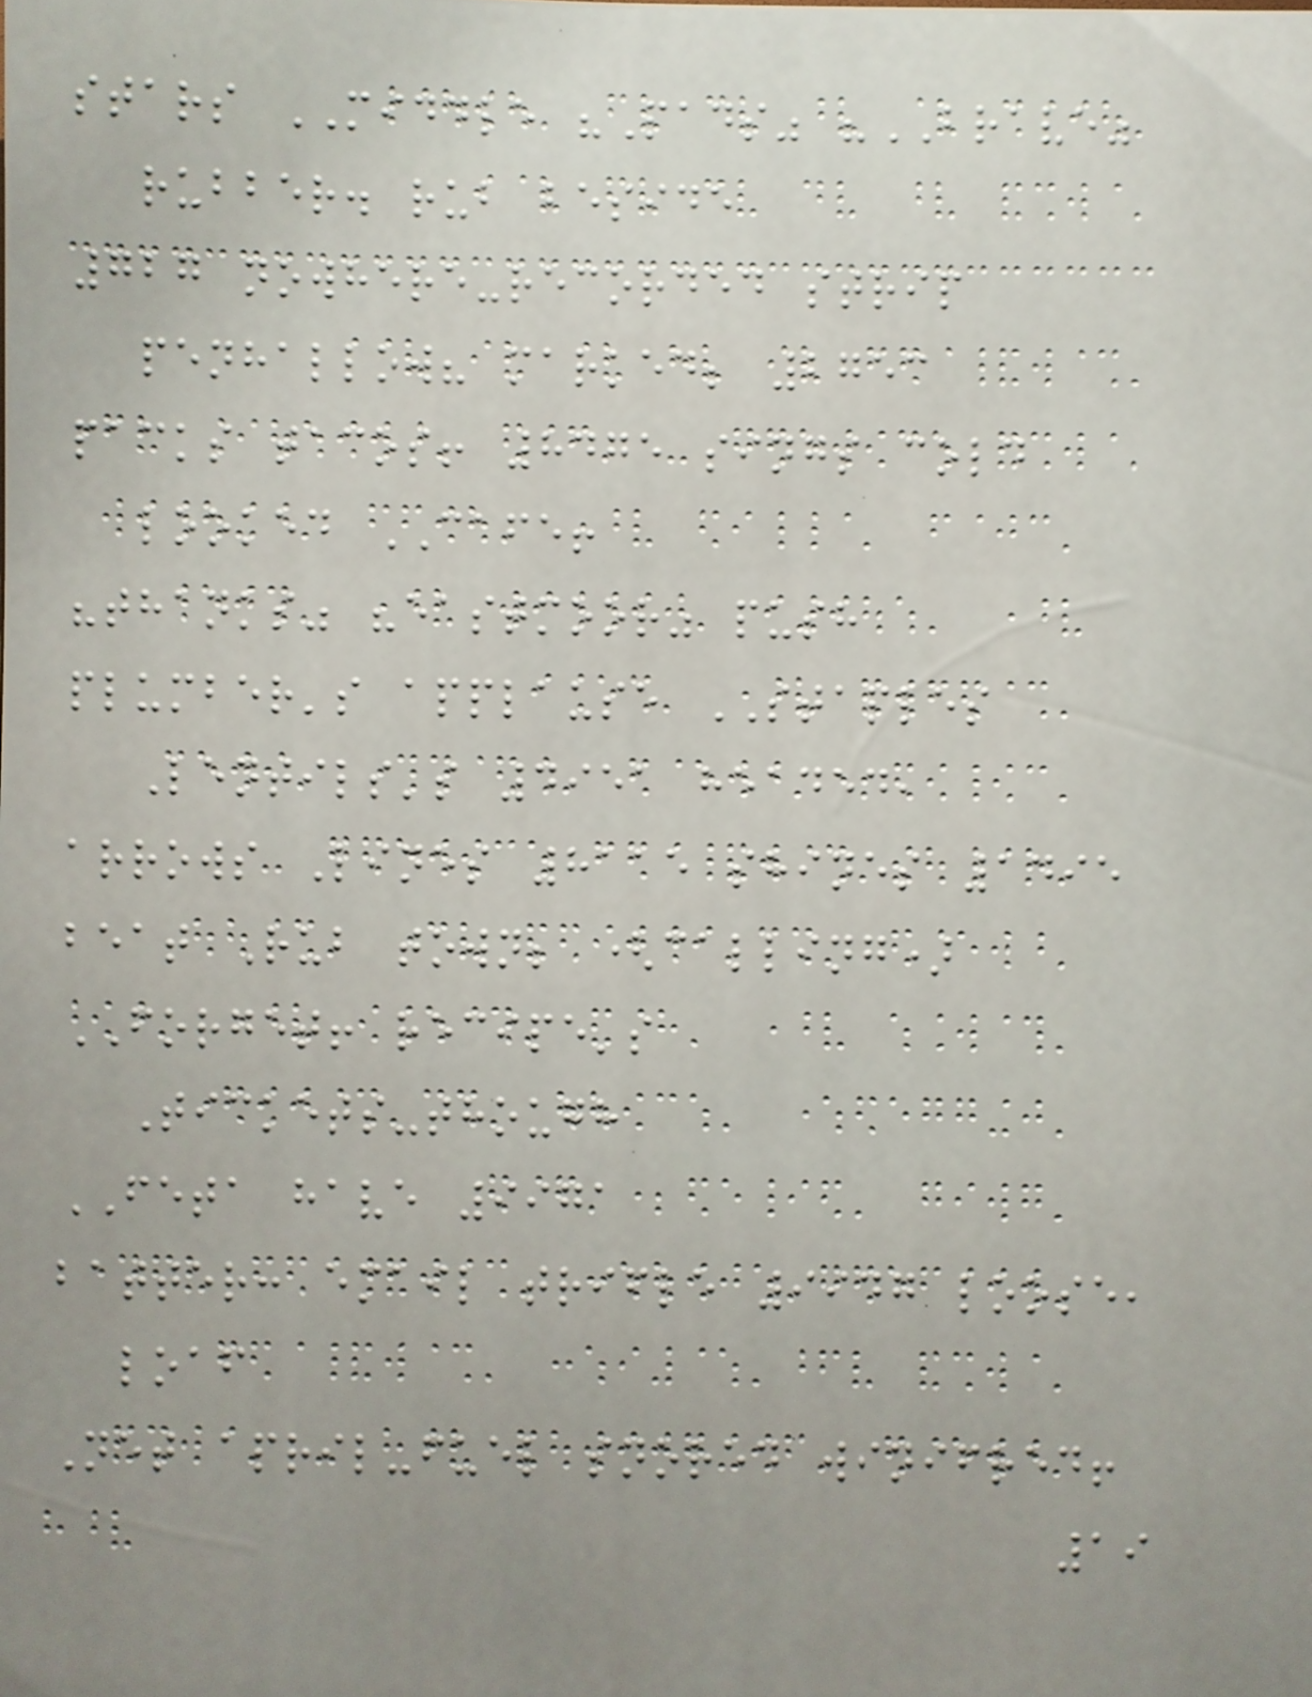stars MIDDLE "Pads" "BRAVE"
rubber. rub beside
727 nowhere-recorded strip
penhallow? marked; 2753
packs tacos! 8475 sings cold
looked CAFE!
"thanks" "eastmoor" push
plumber's applause STAPLES
Lentils's 4951 headed,
arrows Lines 8115 shines 1495
beat Rub town; (calling)
FORGET! recipe's
Tickets-though
FETA have 9971
batter: email trifle 9947 loose,
loaf
Net april-fuel snored winifred!
19
